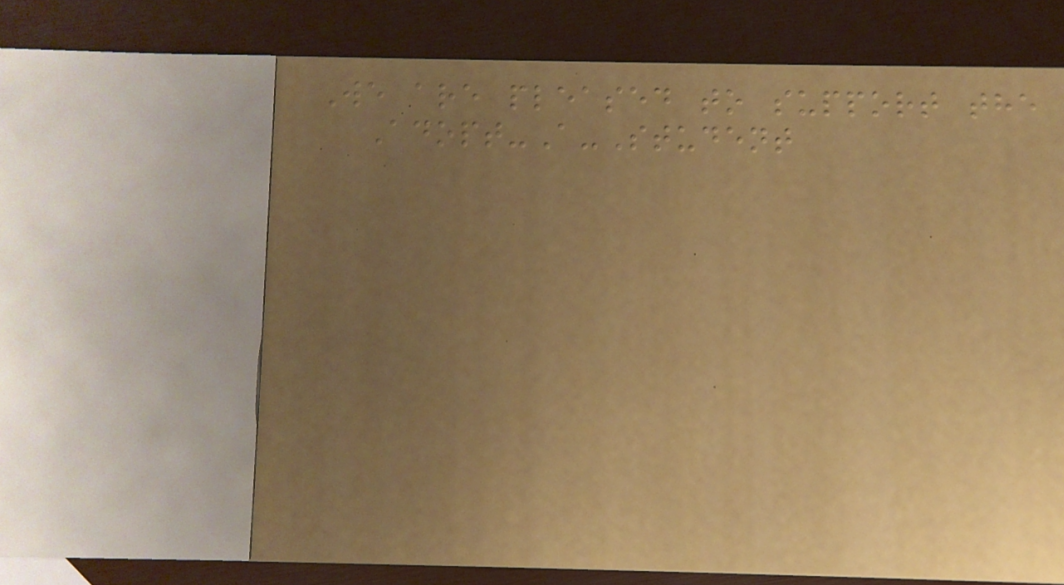We are pleased to support the
Adopt-A-Student
